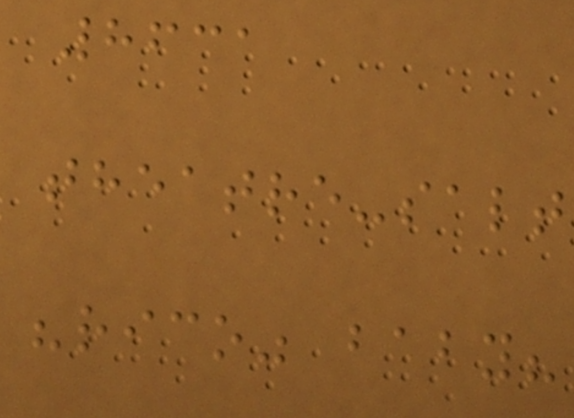8631
theatre-salt
"rico" baby?
